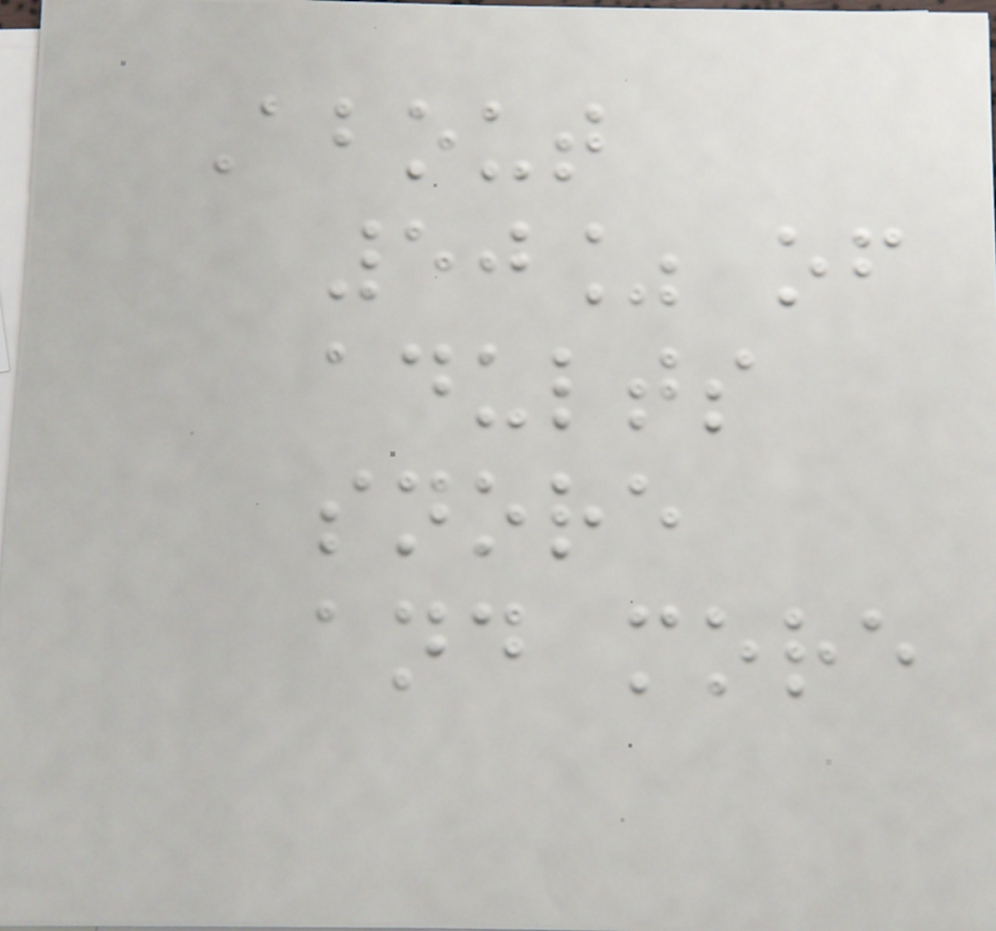About
50% of
adults
snore
and more
